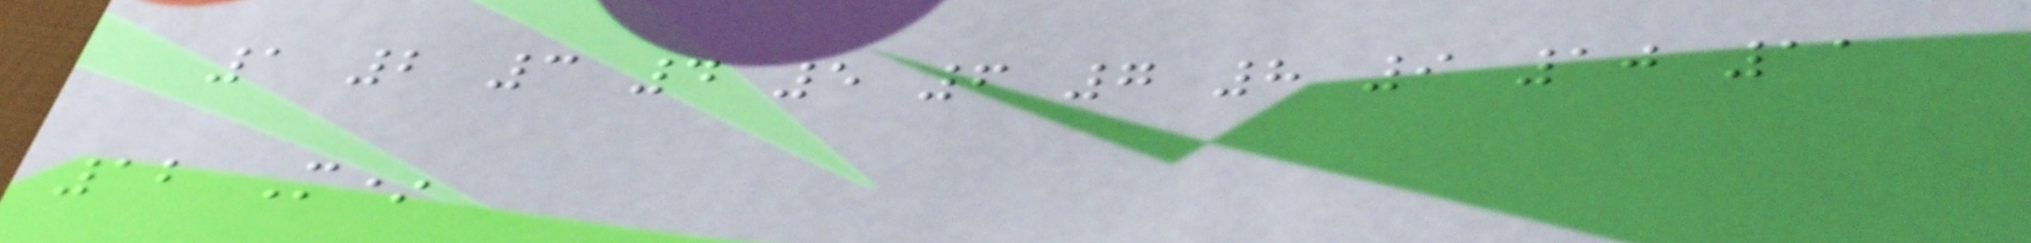1 2 3 4 5 6 7 8 9 10 11
12 M*
